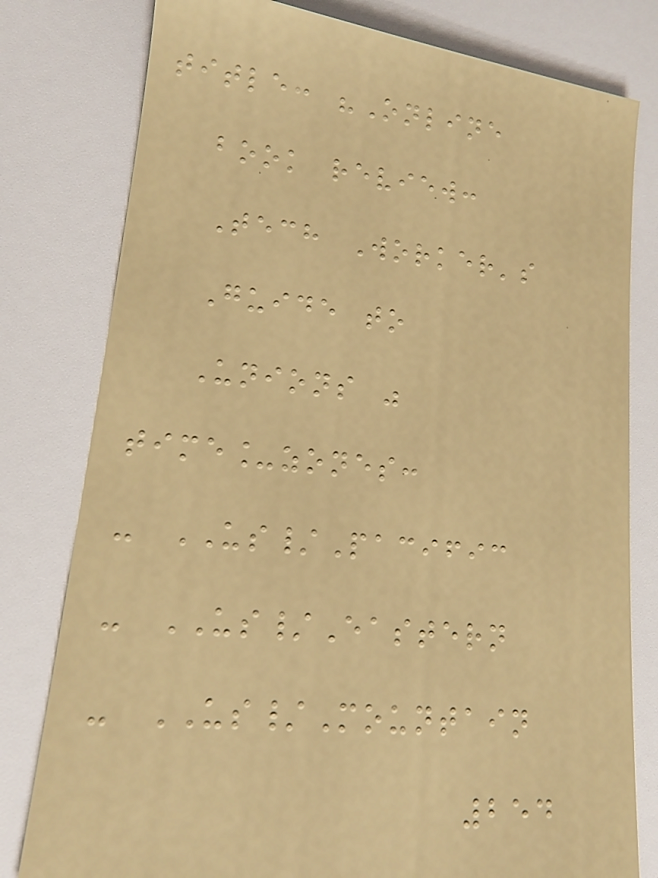title: "Online
book review:
Tech Worker's
Guide to
Unions "
time_zones:
- US/Pacific
- US/Eastern
- US/Mountain
254
